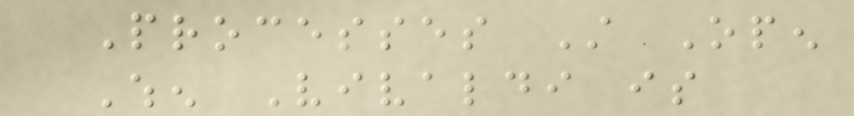Processes Still Open
When Vivaldi is
